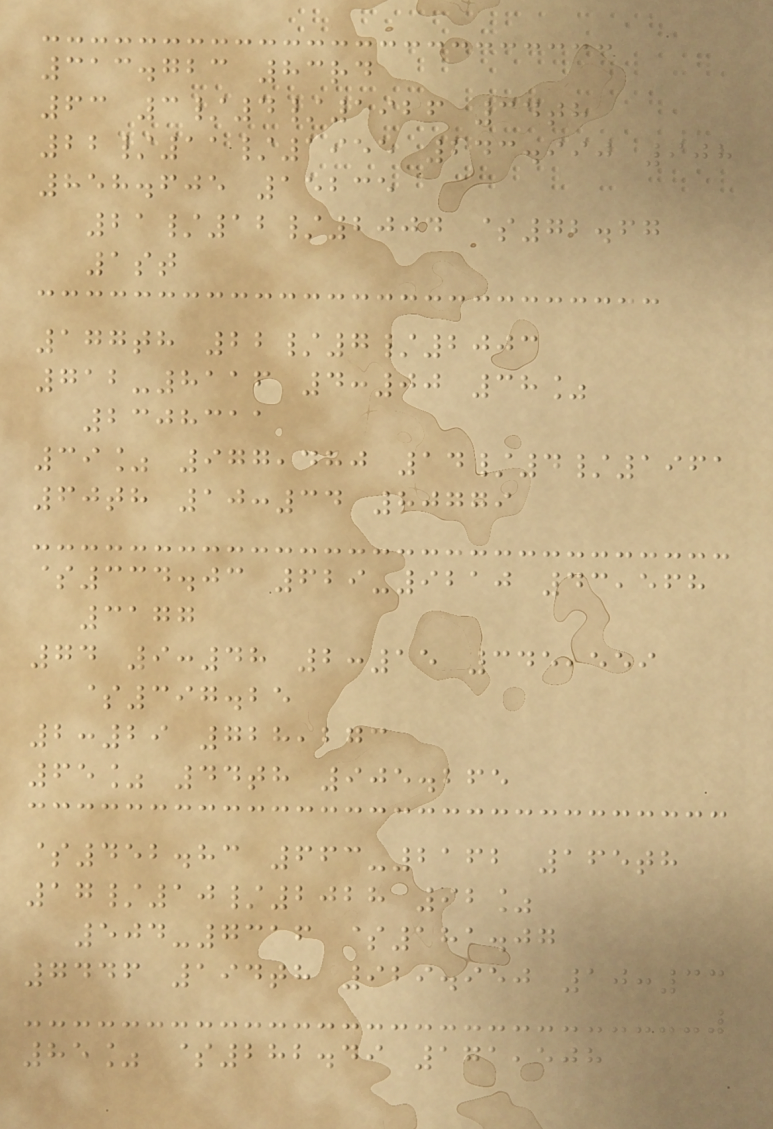313.723 83rd
63 3/4/1926 34th
22/11/1955 243.990 908
858.605 15235
21/12/2004 $72.67
1st
177th 22/7/2003
712-8116 4:00 38%
2308311
39% 977,480 14/4/1961
60th 10:34 80779
$334.03 629-9210 43,568
3177
74 9:48 2:15 345,559
$397.25
2:29 728,273
65% 44th 905.265
$452.83 663-2162 165th
17/10/2028 92%
504-7316 $181.07
7446 194th 929.950 10:33
85% $282.49 171,508
